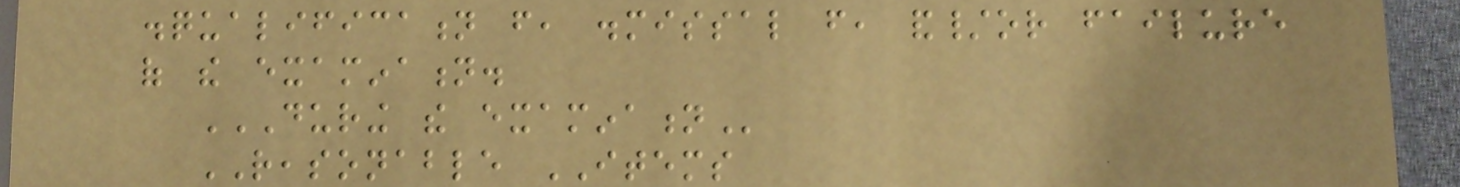disqualification from, dismissal from, and/or failure
of the examination.
DURING THE EXAMINATION
REASONABLE ITEMS
